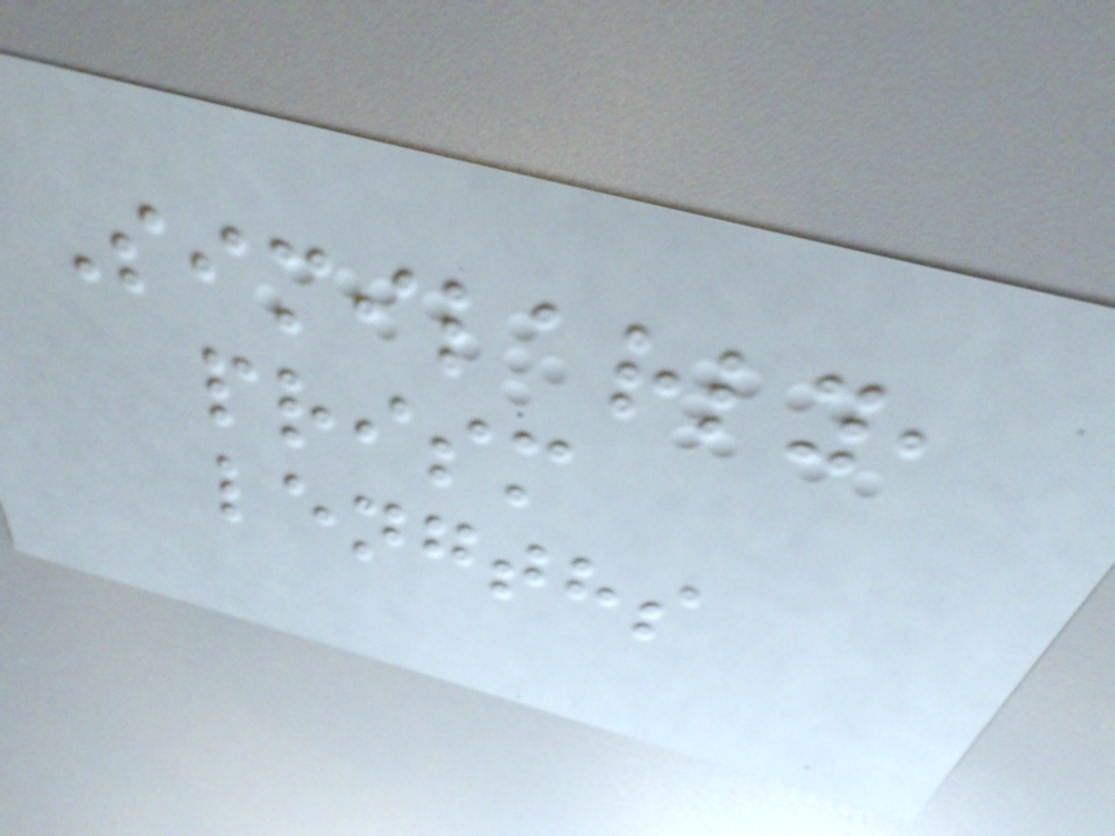Similarly,
prism
lengths
